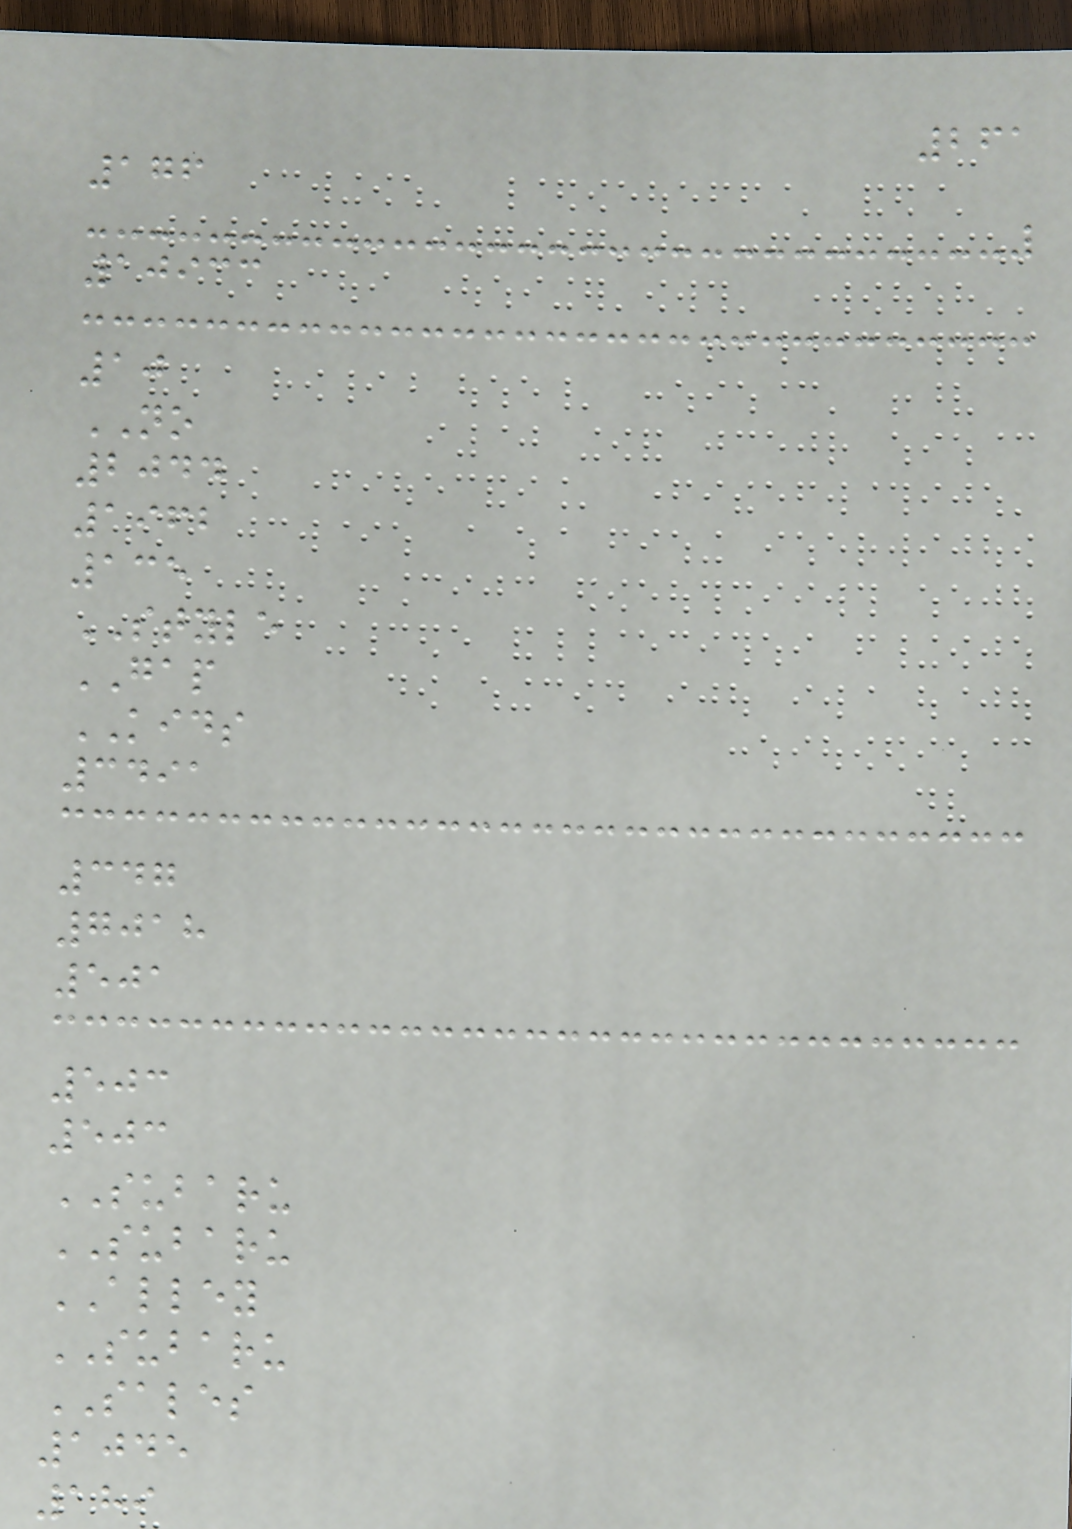261
176
10933
10
NO
2044
1962
135
STYLE
GAP
KIDS
3491
347
7018
501
503
503
SUBARU
SUBARU
ALLEY
SUBARU
SALES
1045
189
